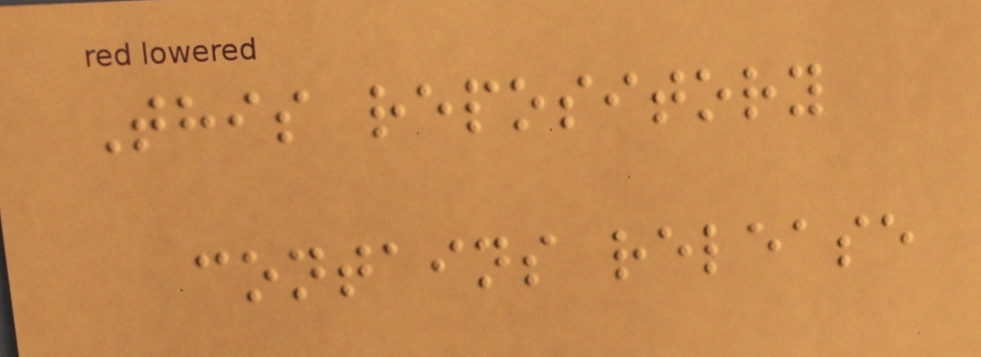This repository
contains release
